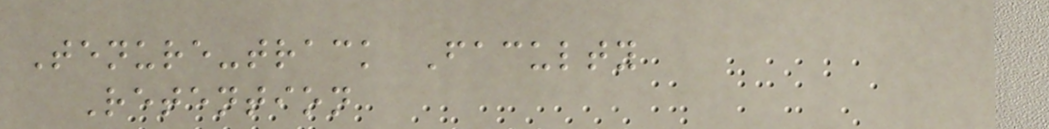Tenure-track Faculty
Retention
